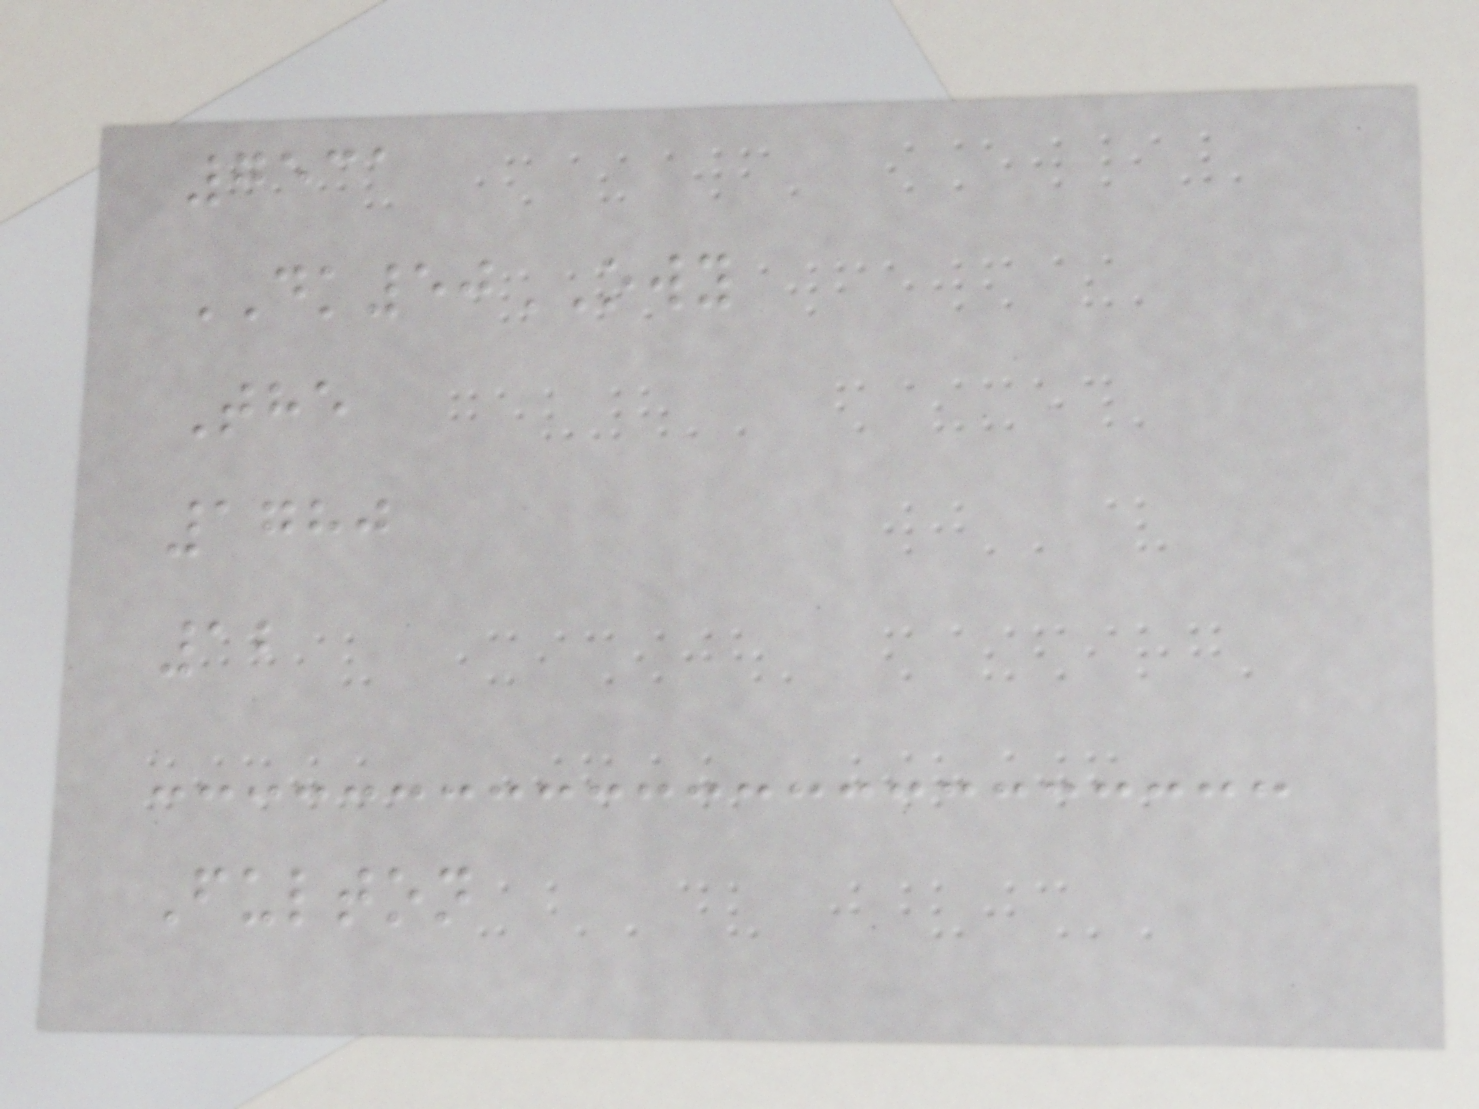7531
DK50OWY
The
1780
12
Fulton
